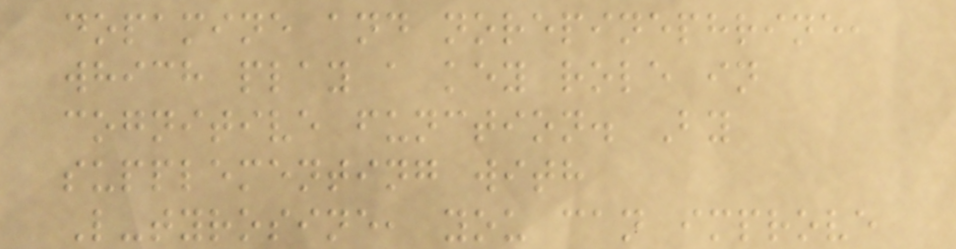dopamine and norepinephrine,
which play a key role in
cognitive function. By
supplementing with
L-tyrosine, you can improve
